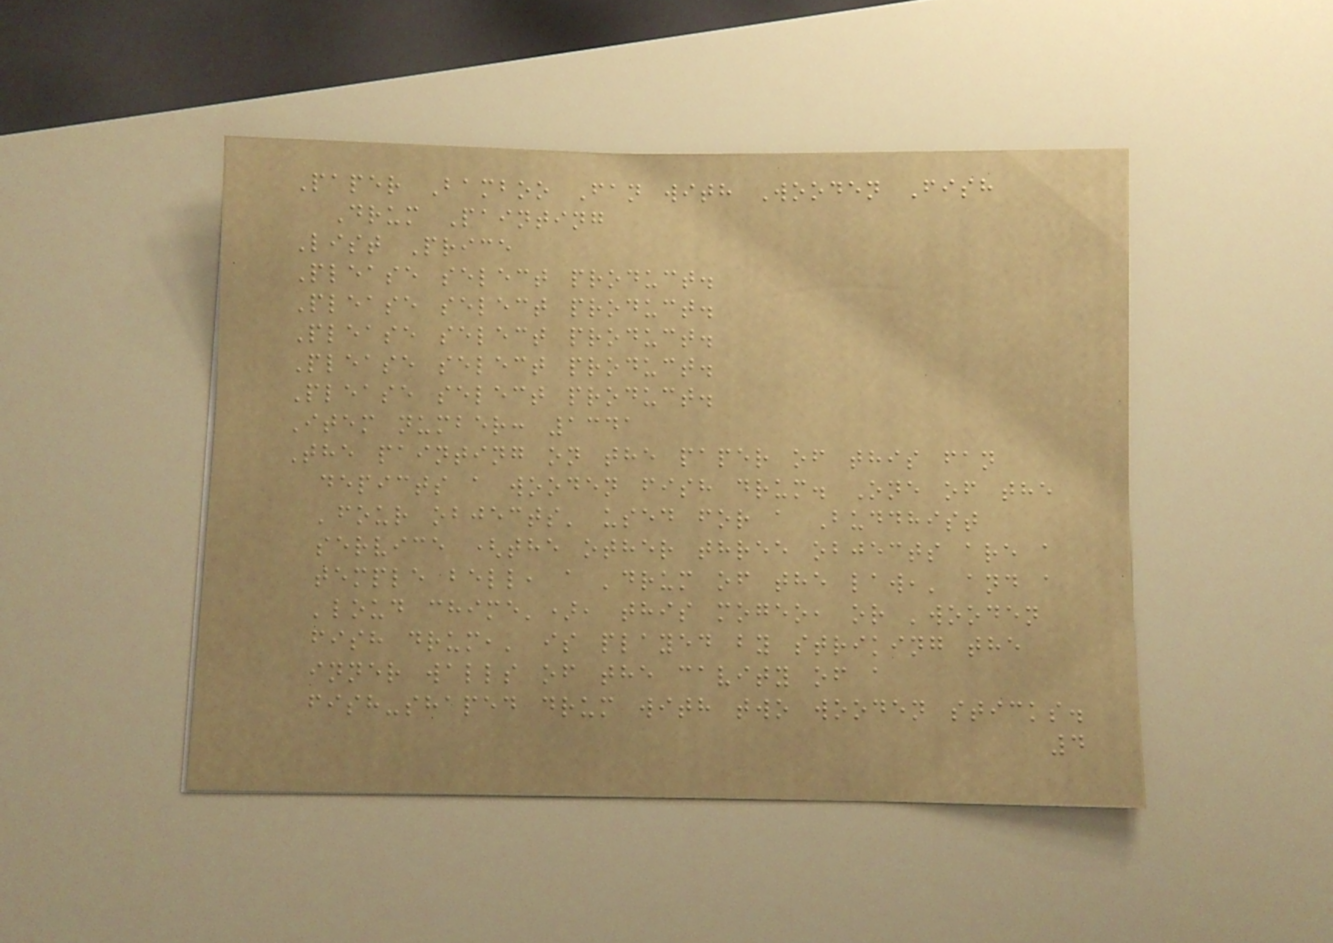Paper Bamboo Fan with Wooden Fish
Drum Painting
List Price
Please select product.
Please select product.
Please select product.
Please select product.
Please select product.
Item number: 1341
The painting on the paper of this fan
depicts a wooden fish drum. One of the
'four objects' used for a Buddhist
service (the other three objects are a
temple bell, a 'drum of the law,' and a
'loud chime'), this mogeo, or 'wooden
fish drum,' is played by striking the
inner walls of the cavity of a
fish-shaped drum with two wooden sticks.
4
